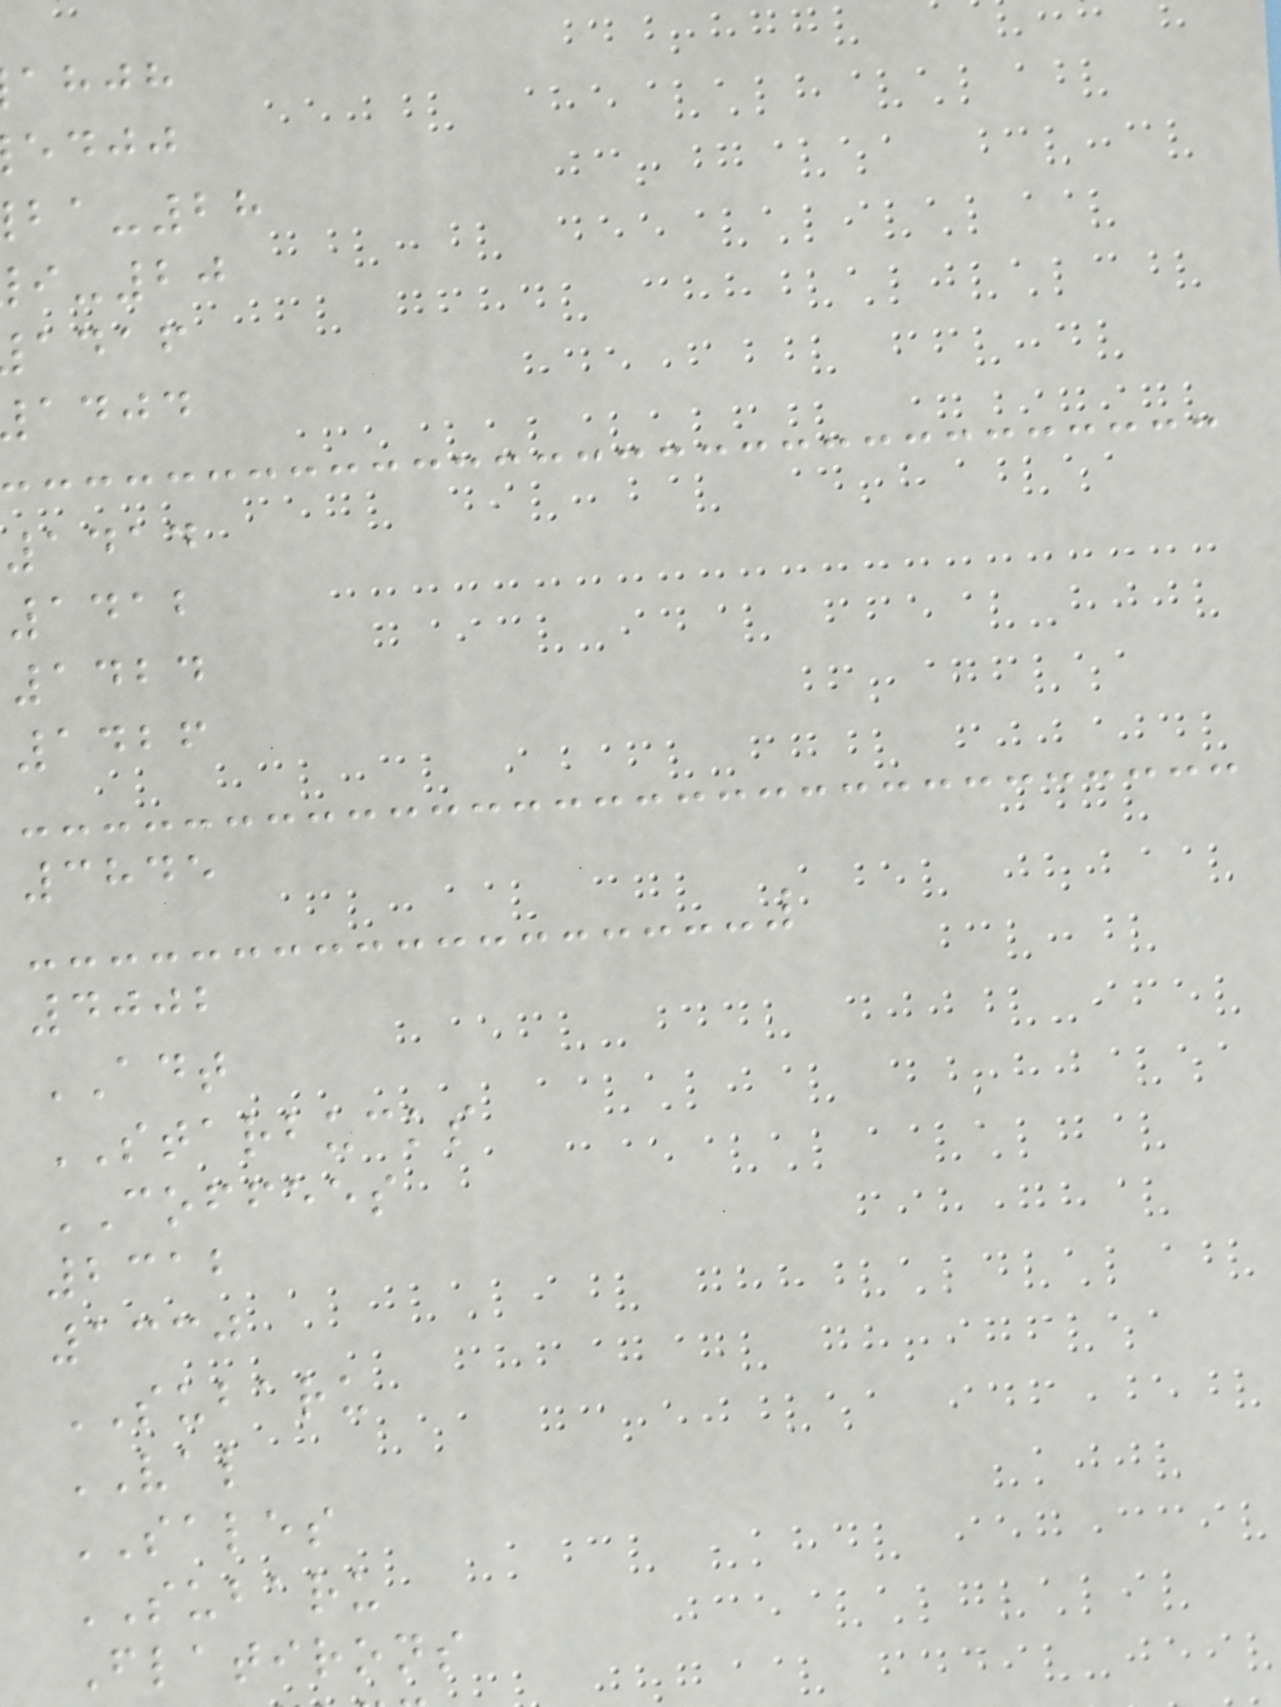ahjh
edjj
-28
-20
adaf
adjd
1414
1412
1424
1426
3845
4002
ADT
STARBUCKS
COFFEES
2312
1330
SUBARU
VAL
SALES
SUBARU
Flatirons
